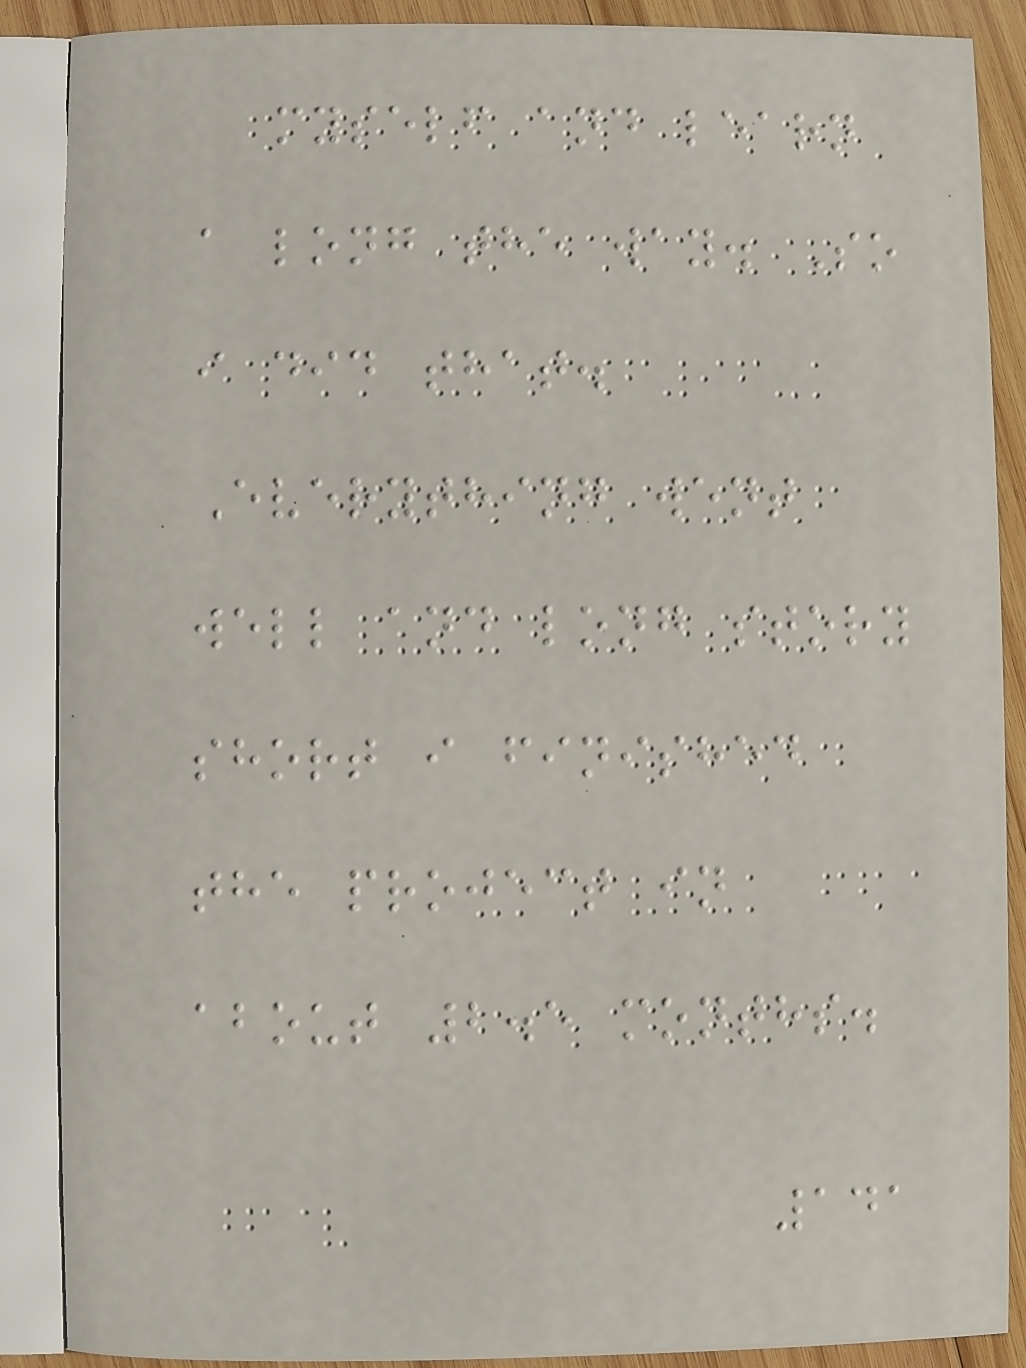myself and learn
a long the way. So
i did that.
Everything went
well and long story
short i finished
the project in
about 2.5 months.
141
